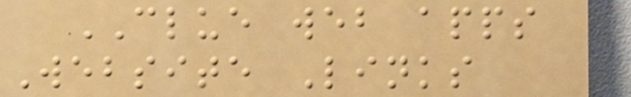CLUE web apps
Website Links
